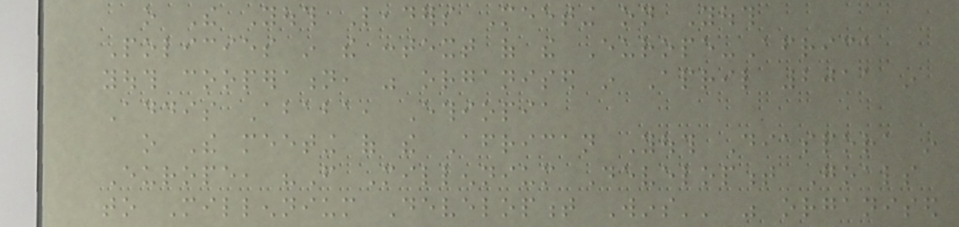o The Youth Leaders Meeting on Youth
Policies in the context of the Europe-Africa
youth cooperation, was organised in April 2011 in
Addis Ababa, Ethiopia
o The meeting of the African Youth Diaspora in
Europe, "From Millennium Development Goals
to Millennium Development Wins'' was organised
